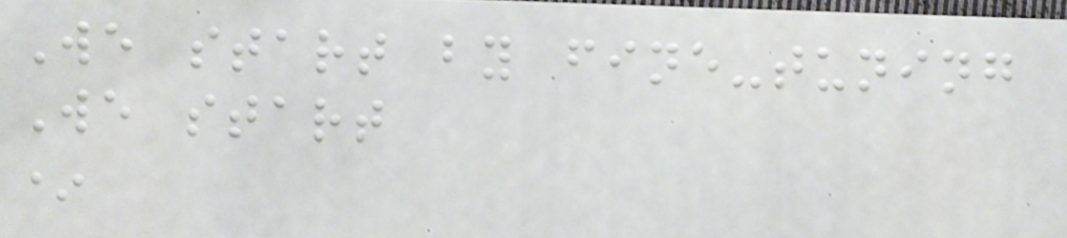We start by fine-tuning
We start
*
